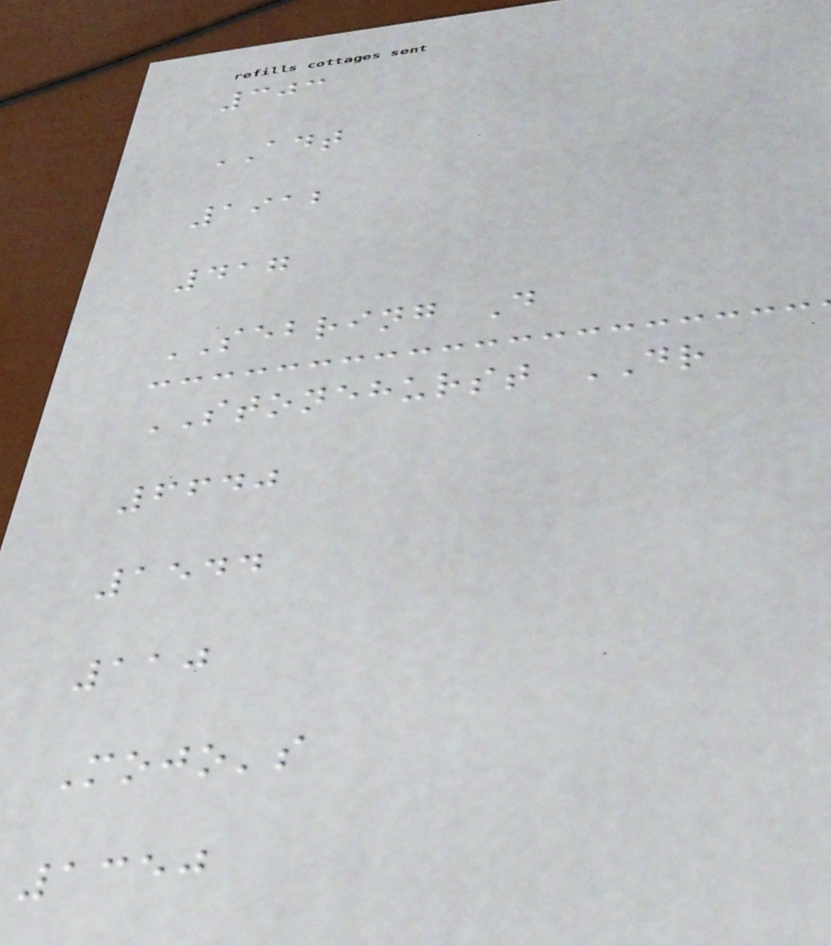303
ADT
1912
417
SEBRING D
STONEHURST DR
6640
1544
110
Mojo's
1350
